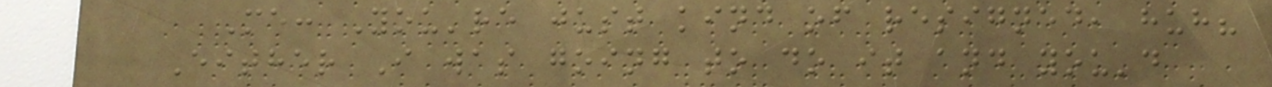Me: You're just kind of resigned, huh?
Either I was going to do it and you'd
